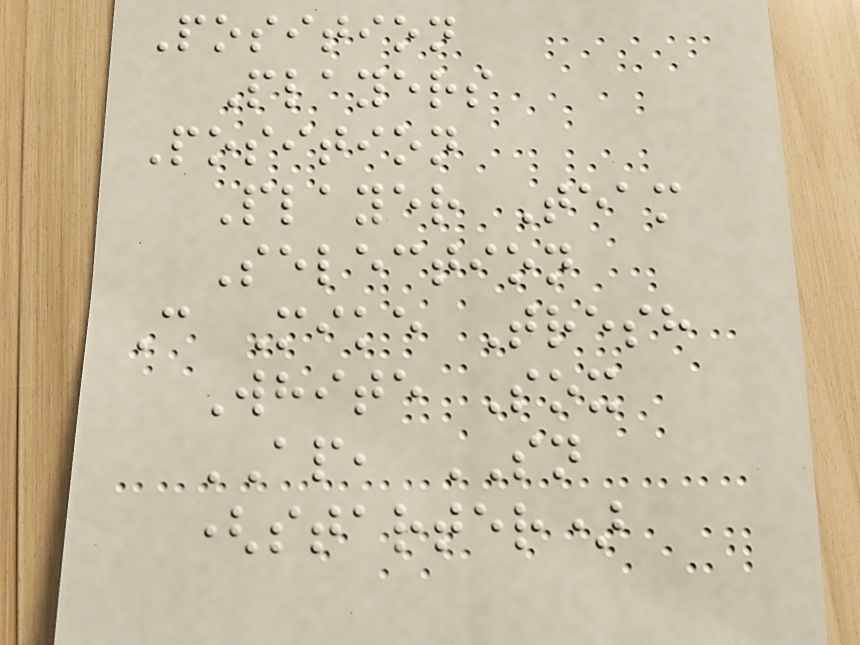Position
Players
Position
Player Team
Selection
C Mike Tresh
White Sox
AP, SN
(starter)
